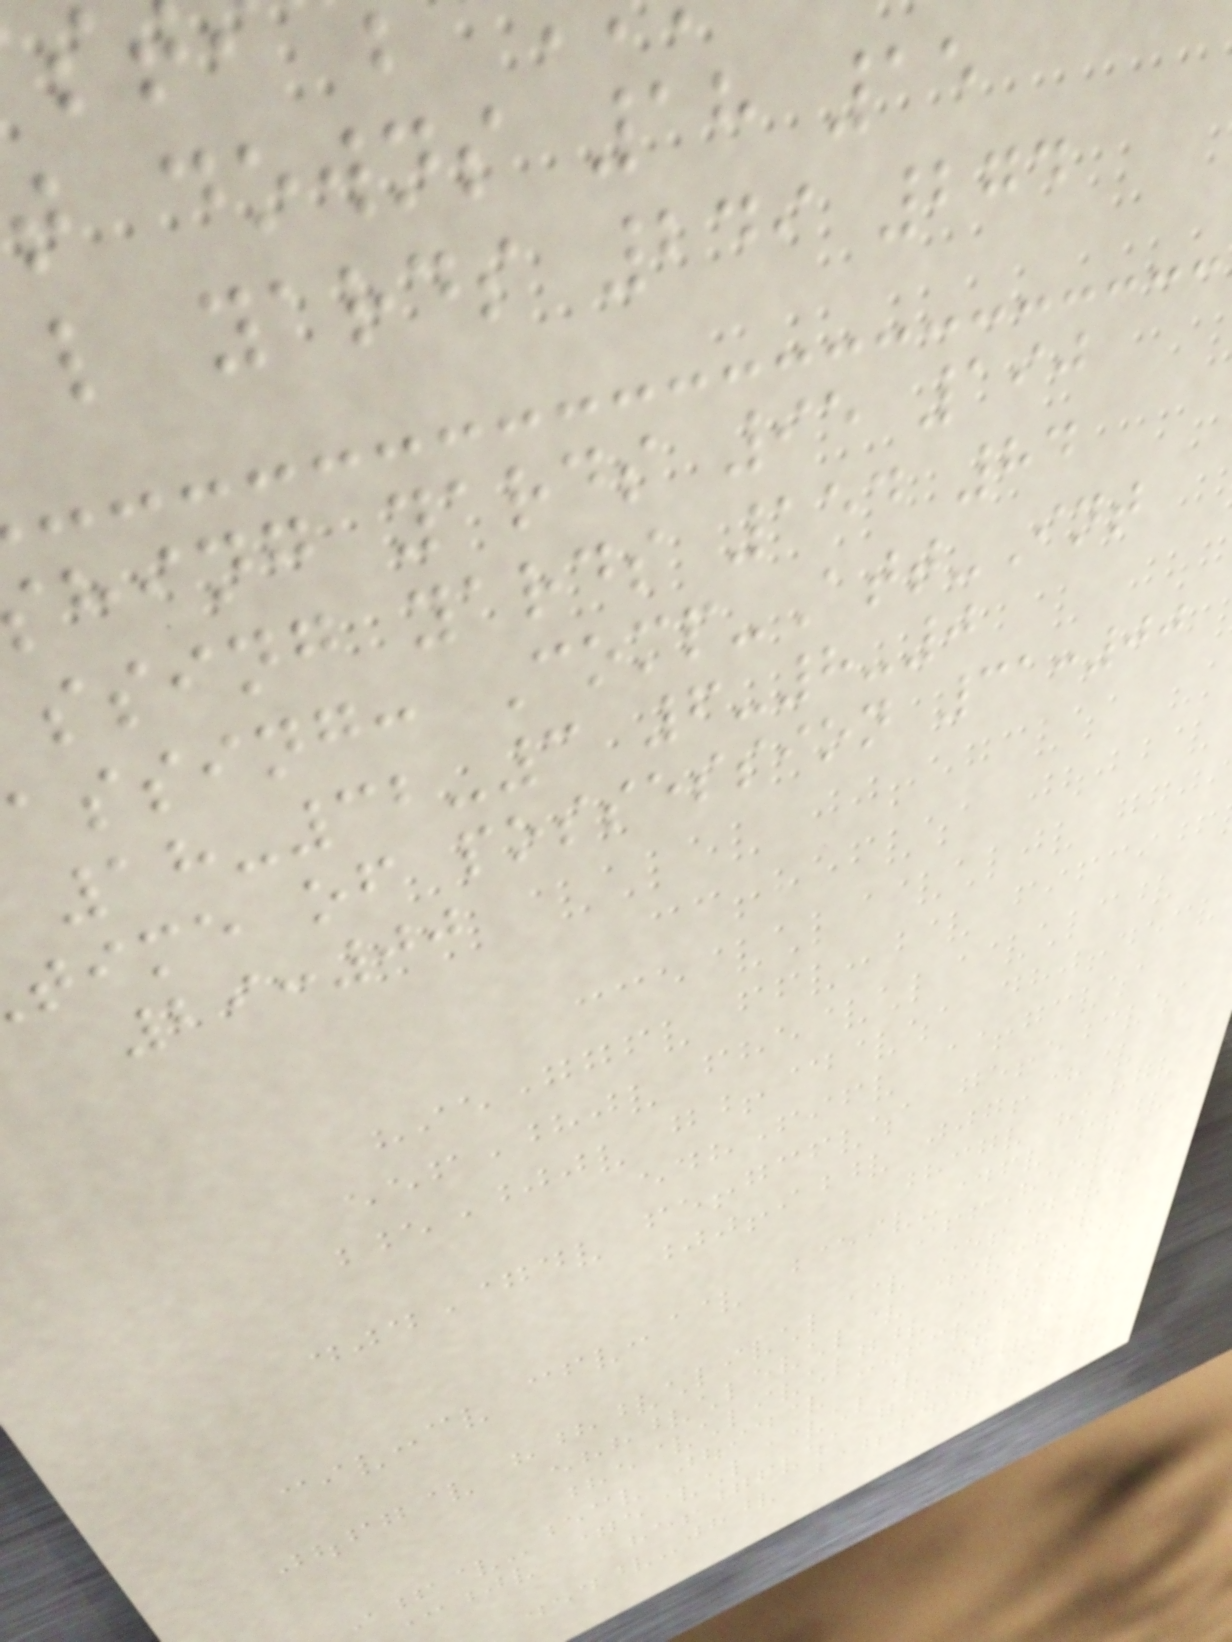downs 18 15
l yards 249 274
hing yards 95 190
ssing yards 154 84
assing: Comp-Att-Int
18-32-3 6-8-0
time of possession 31:00
29:00
